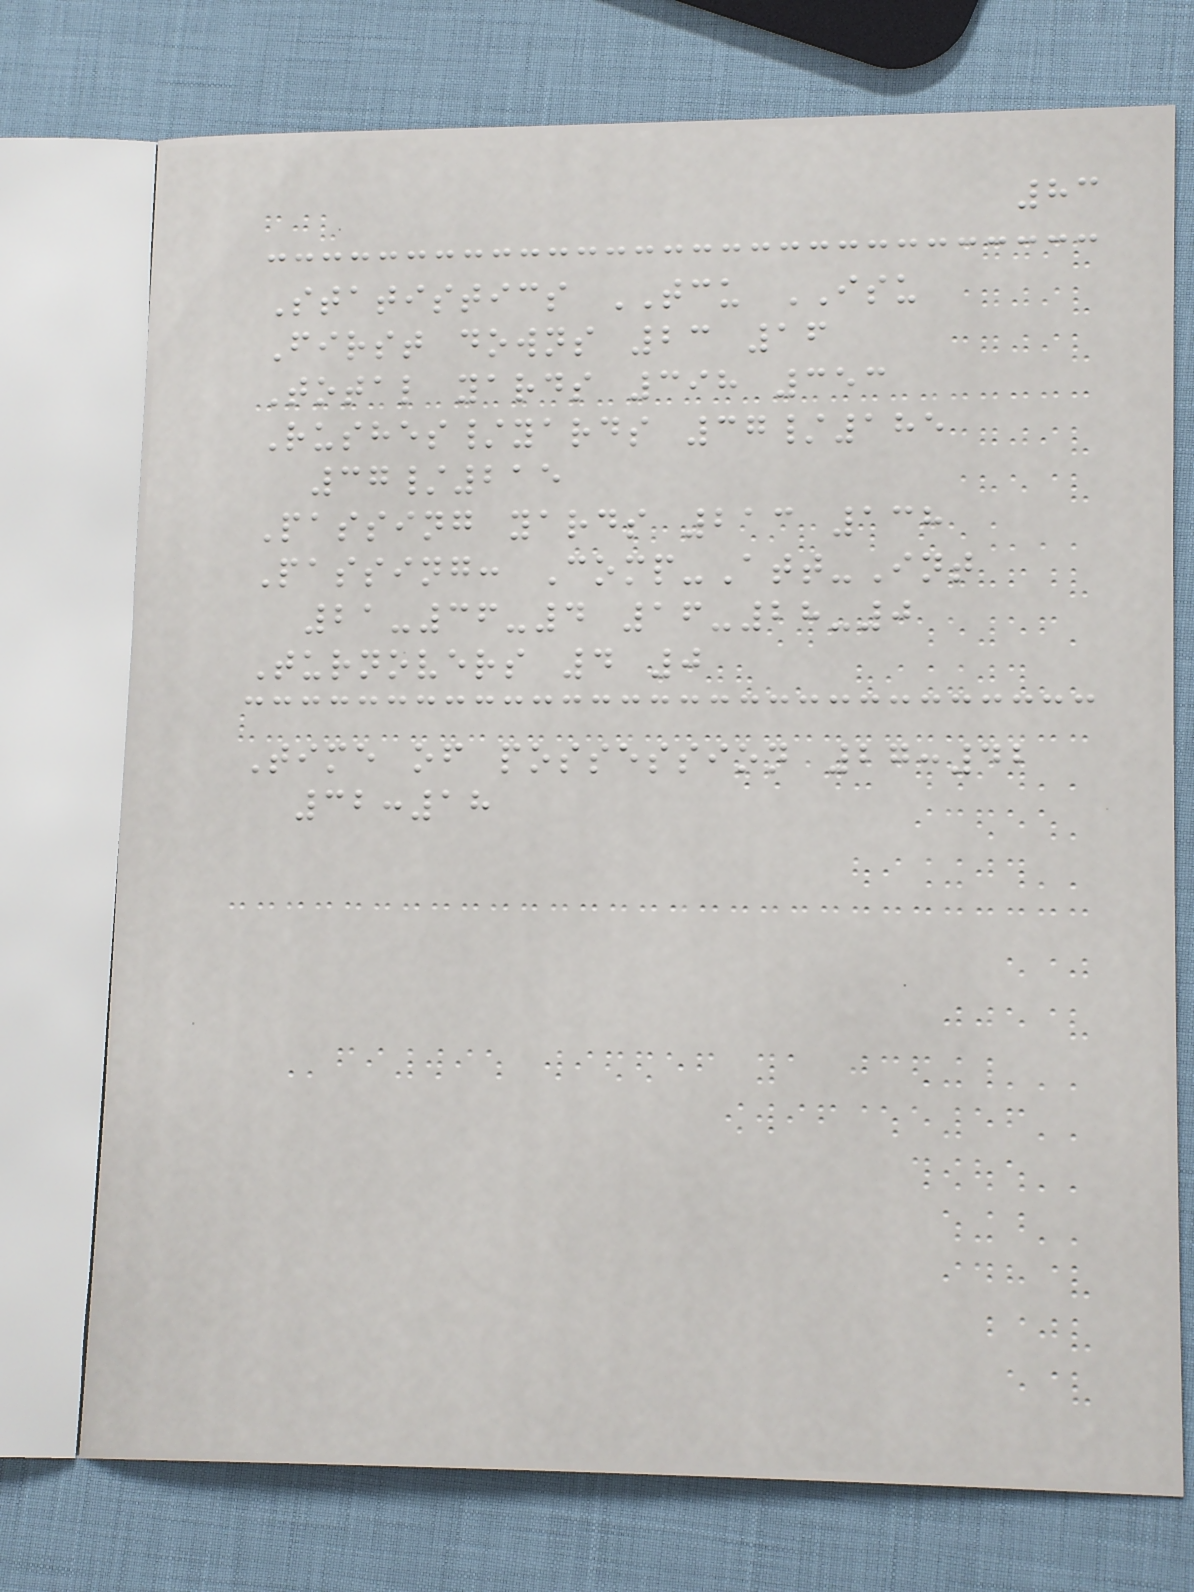83
Statistics TCU ISU
First downs 23 16
Total yards 398 353
Rushes/yards 37/185
37/215
Passing yards 213 138
Passing: Comp-Att-Int
21-36-4 16-28-0
Turnovers 4 0
Time of possession 27:42
32:18
